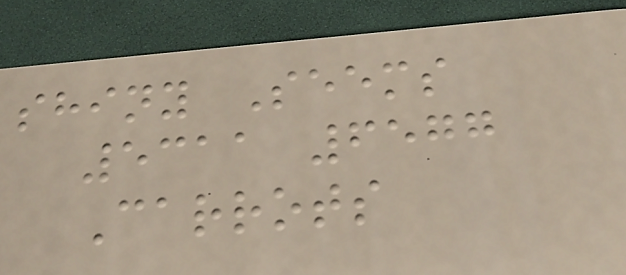shiny Seems
5311 6577
Carrots
